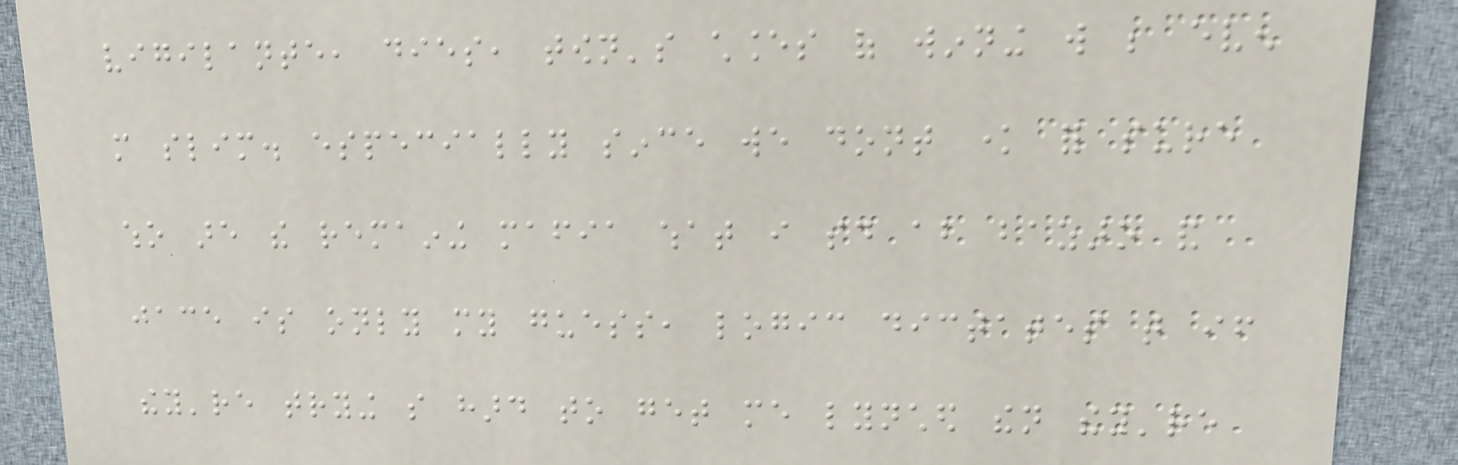vigilante, dies, town's chances of winning will be even
more slim. especially since we dont know for sure
who are the remaining mafia what i said about bazaro and
jace is only my guess, logic dictates that if
they're trying so hard to get me lynched then they're
